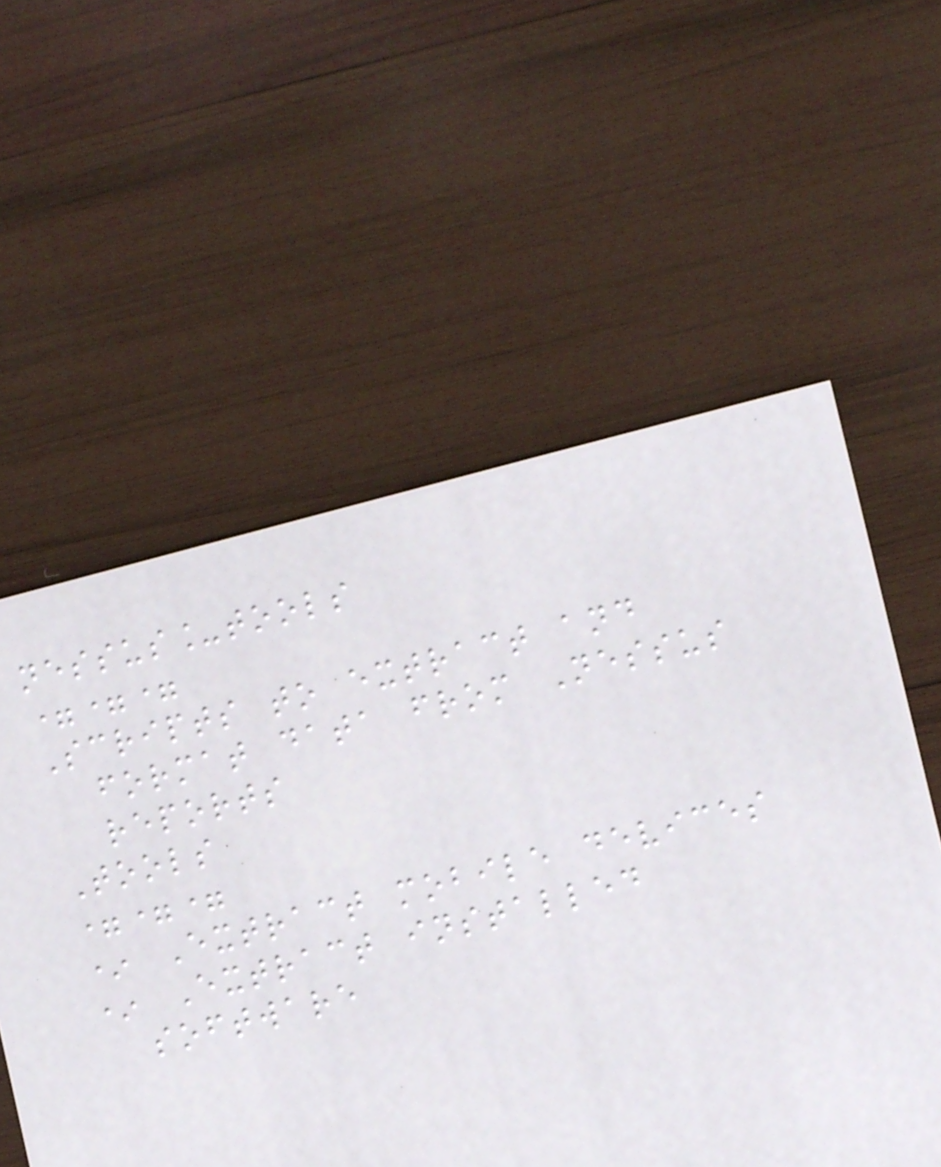nessus_tools
===
Scripts to extract and
format data from Nessus
reports
Tools
===
* Extract mobile devices
* Extract installed
software
